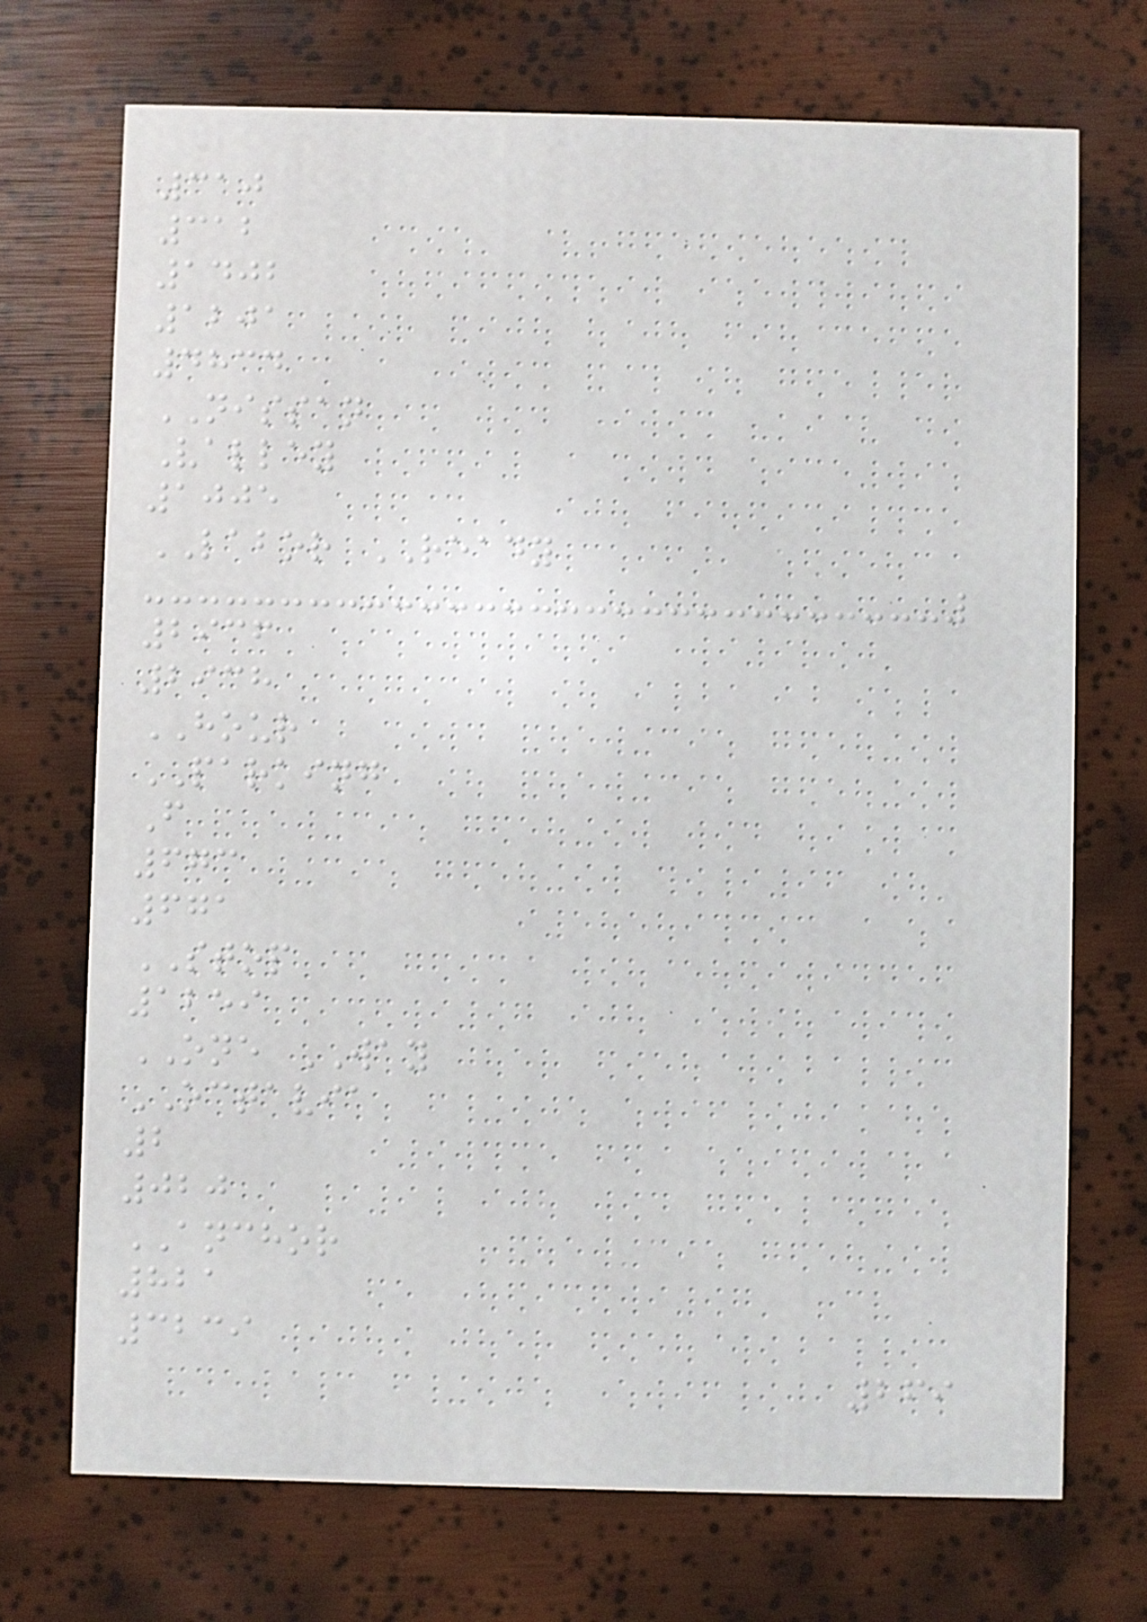310
312
1402
1201
4834
NISSAN
Valley
1005
LABOR READY
2936
2938
HOUR
PARKING
F
673
671
STOP
1259
ONE WAY
OCTAVIA
2
020
ANCHOR
821
3239
269
